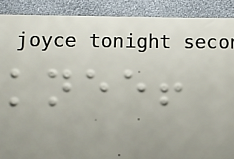knee!
